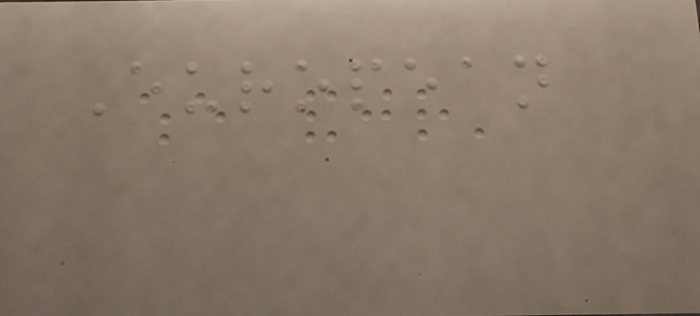European
